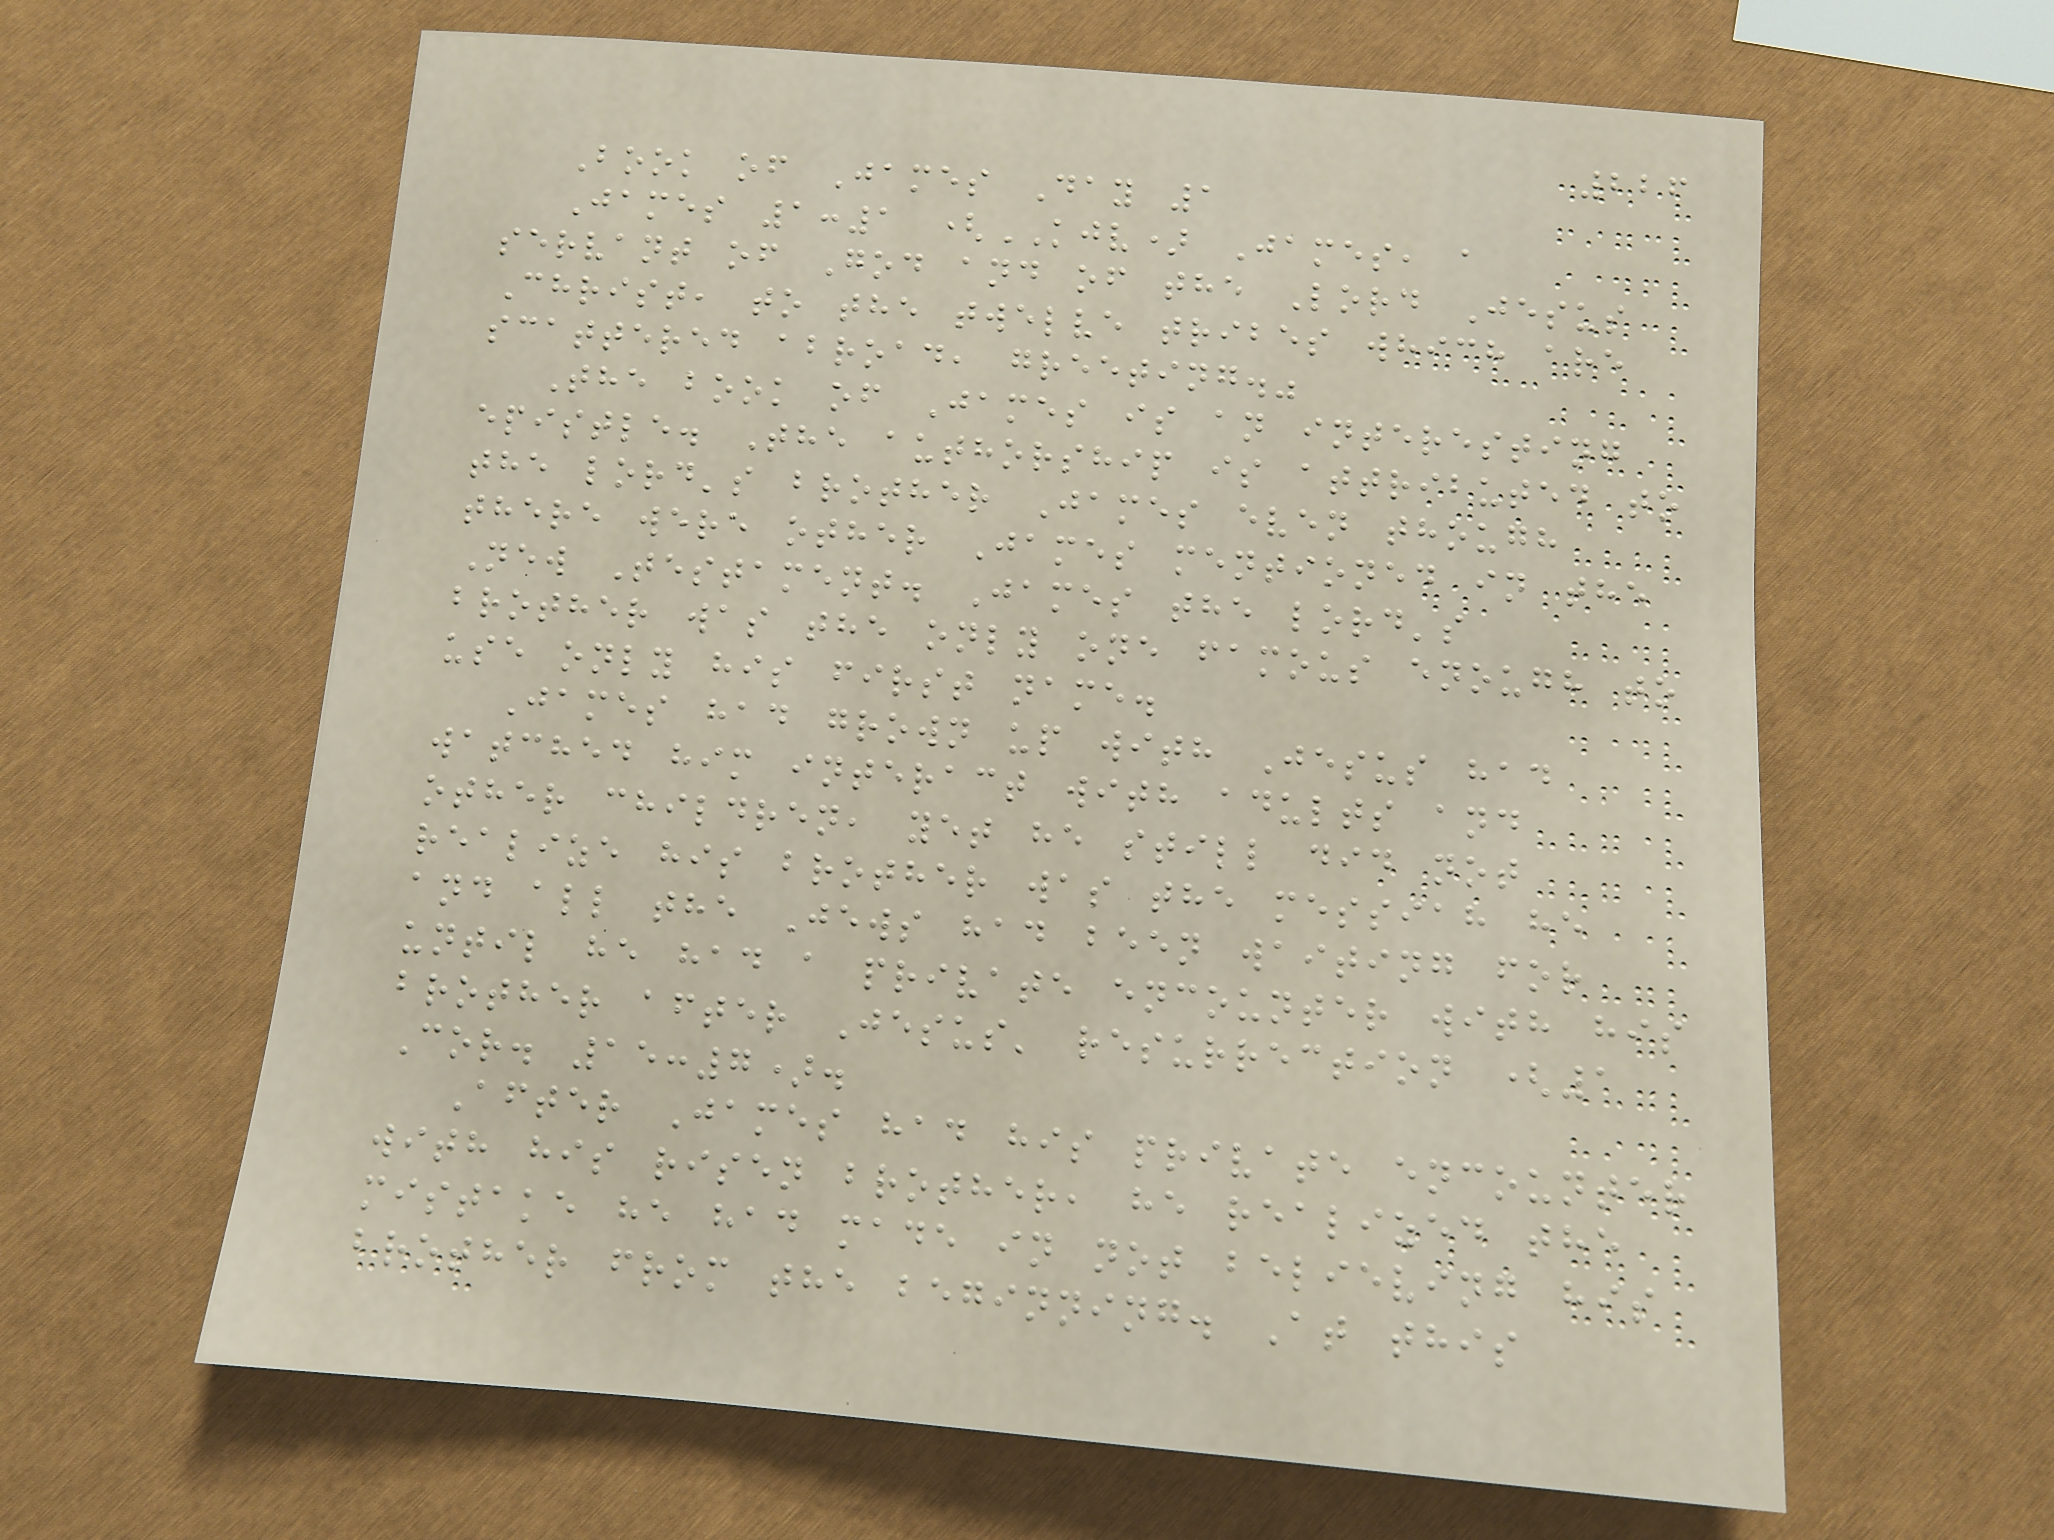226
Book of James Day 1
James 1:1 (KJV) James, a
servant of God and of the Lord Jesus
Christ, to the twelve tribes which are
scattered abroad, greeting."
The book of James is an interesting
epistle. The authorship is attributed to
the lord's brother James even though
there were other James mentioned in the
New Testament. James the lord's
brother was the only one famous enough to
use only his first name.
James had grown up with Jesus had
watched him interact with adults and
other children, yet he still did not
realize his brother was the messiah he
and all the Jews had been waiting for
until he had a private encounter with his
brother after Jesus' resurrection (1
Cor. 15:7).
After James had his private encounter
with his risen brother, he realized the
mistake he had made in not believing his
brother from the beginning. At this
